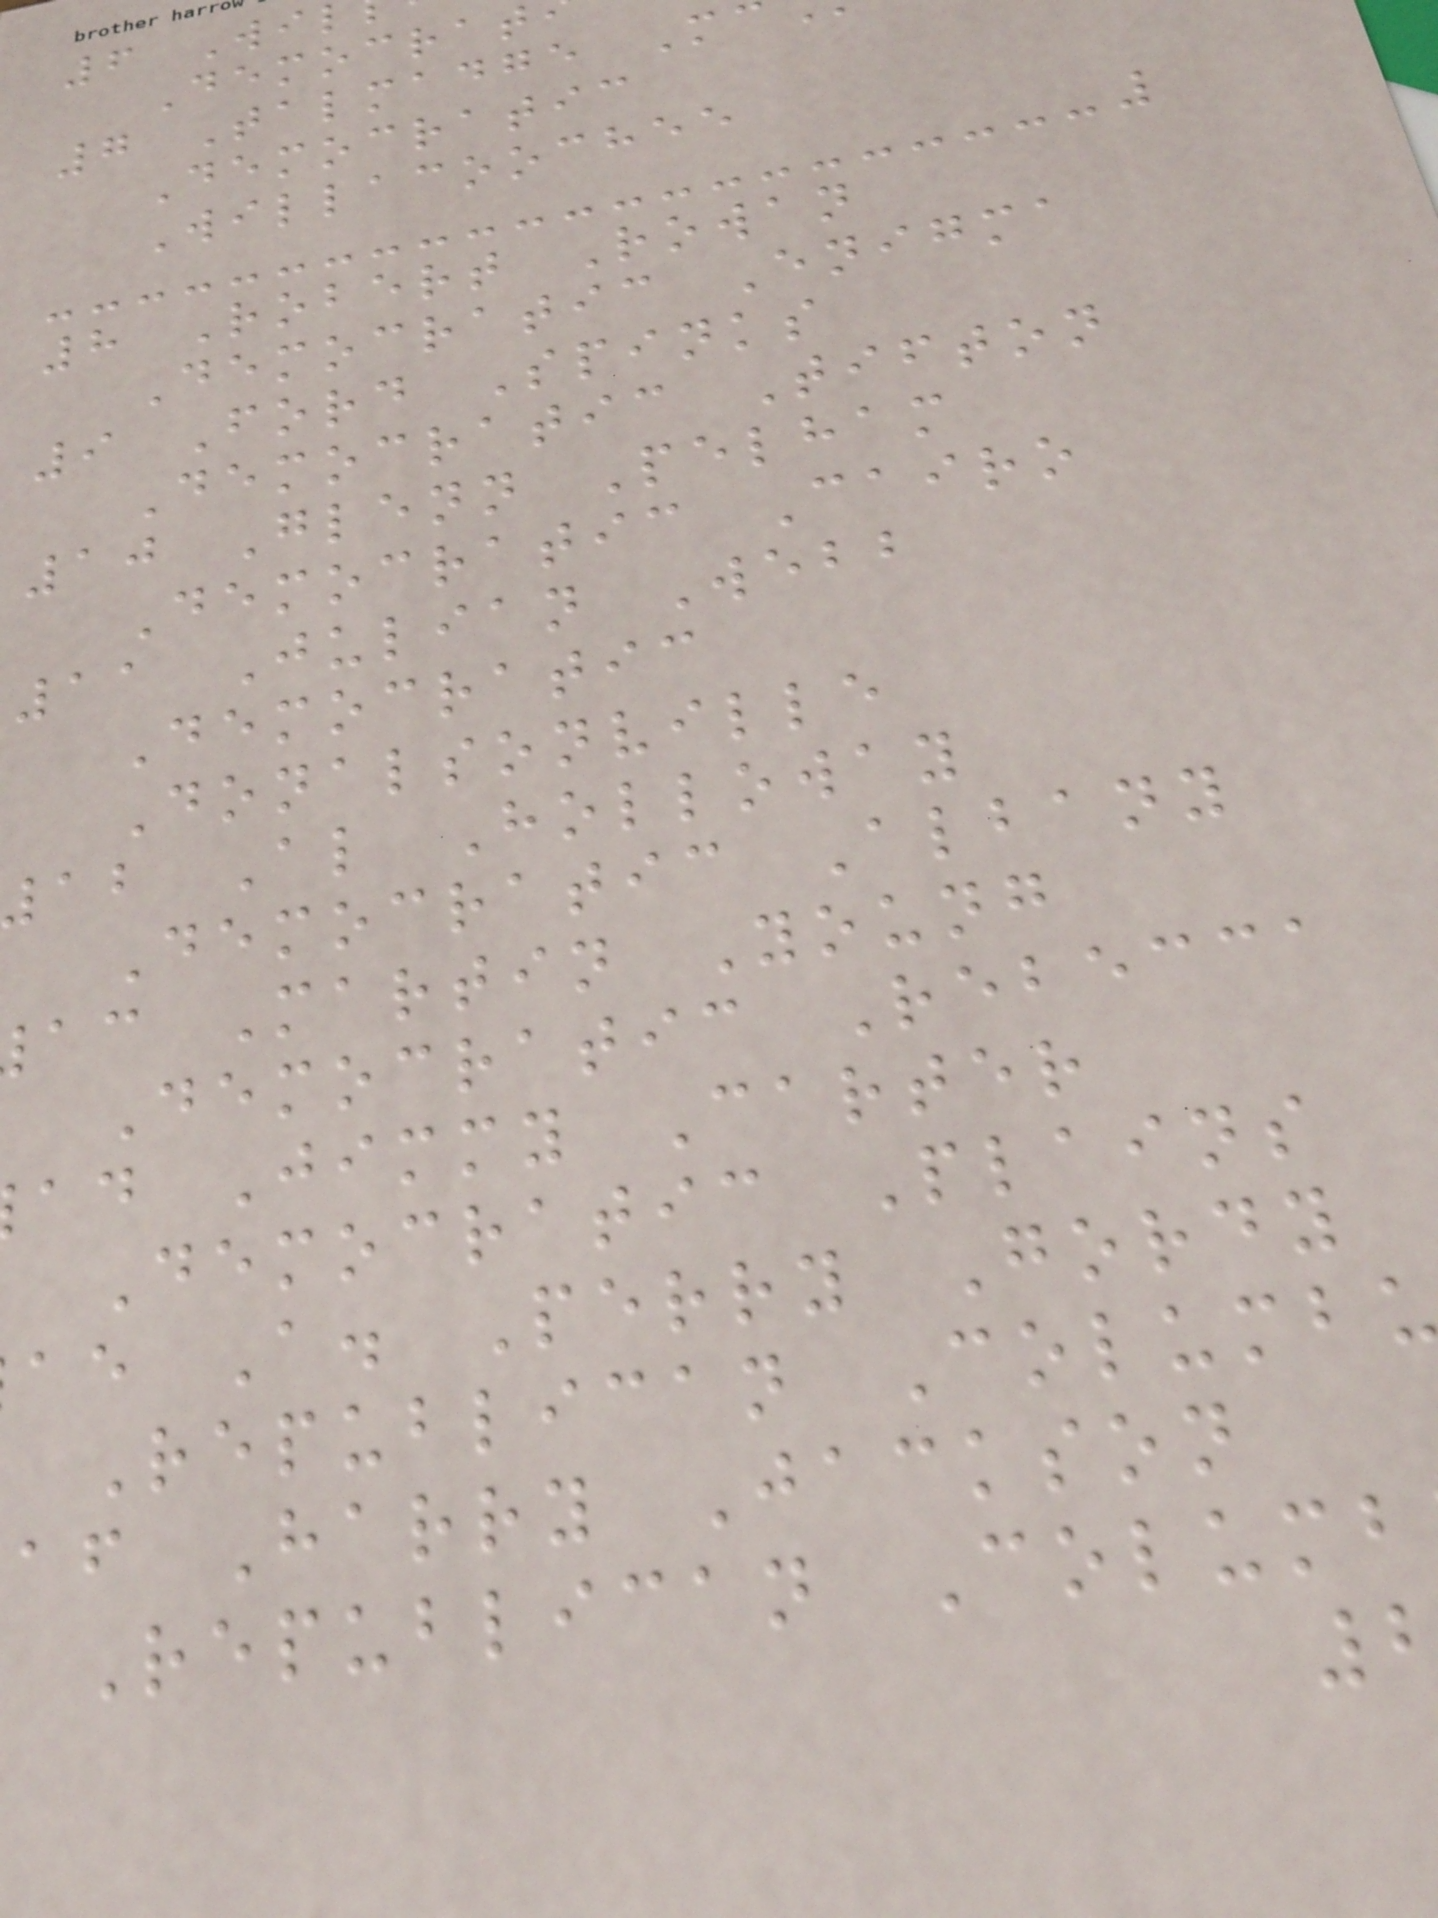6 Wi
Democrat
7 Talmadge M
Democratic
Willacoochee
8 Robert Rowan
Democratic Enigma
9 Ford Spinks
Democratic Tifton
10 Glenn Pelham
Democratic Cairo
11 Julian Webb
Democratic
Donalsonville
ab Al Holloway
Democratic Albany
ac Martin Young
Democratic Rebecca
ad Jimmy Carter
Democratic Plains
ae A. Perry Gordy
Republican Columbu
af Harry Jackson
Republican Columb
